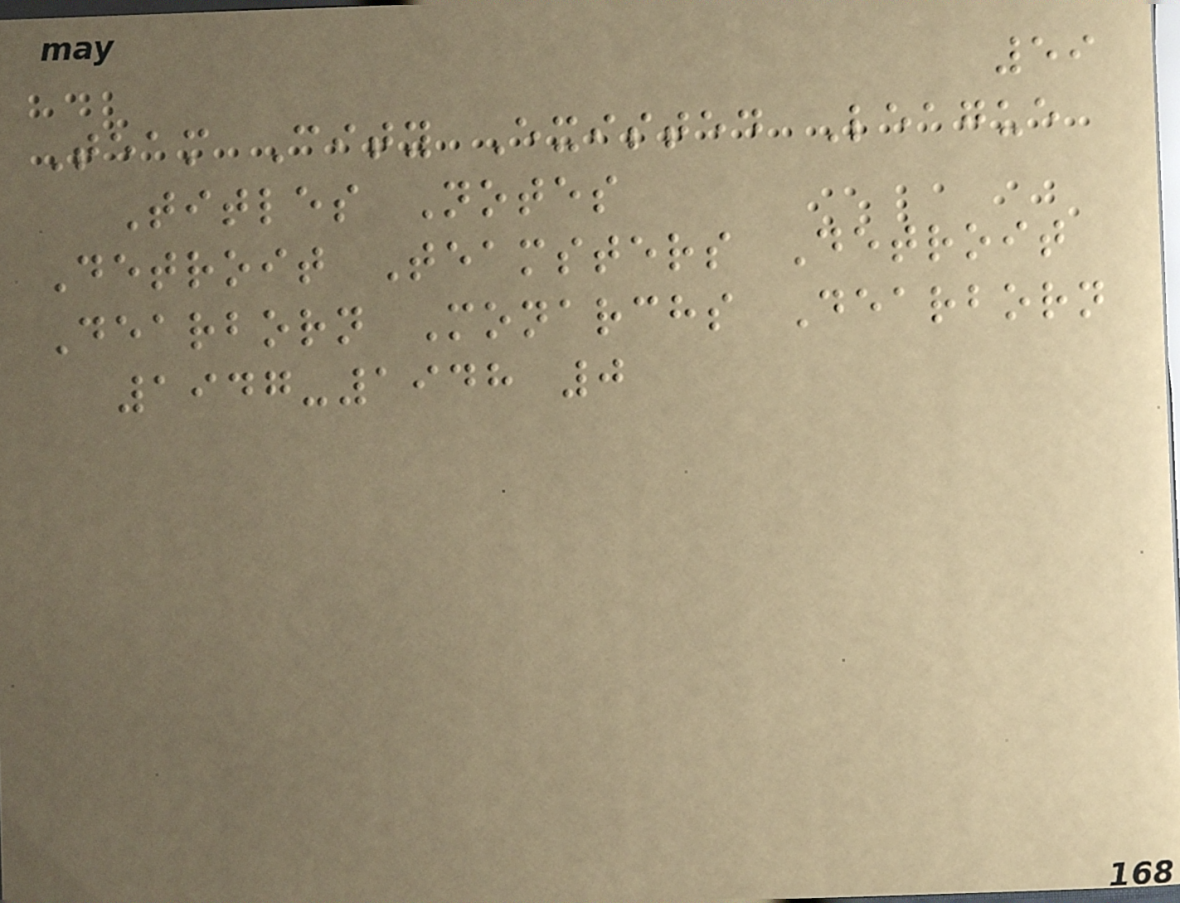59
Team City Existed League
Titles Notes
Detroit Teamsters Detroit
Dearborn Monarchs Dearborn
1947-1948 0
